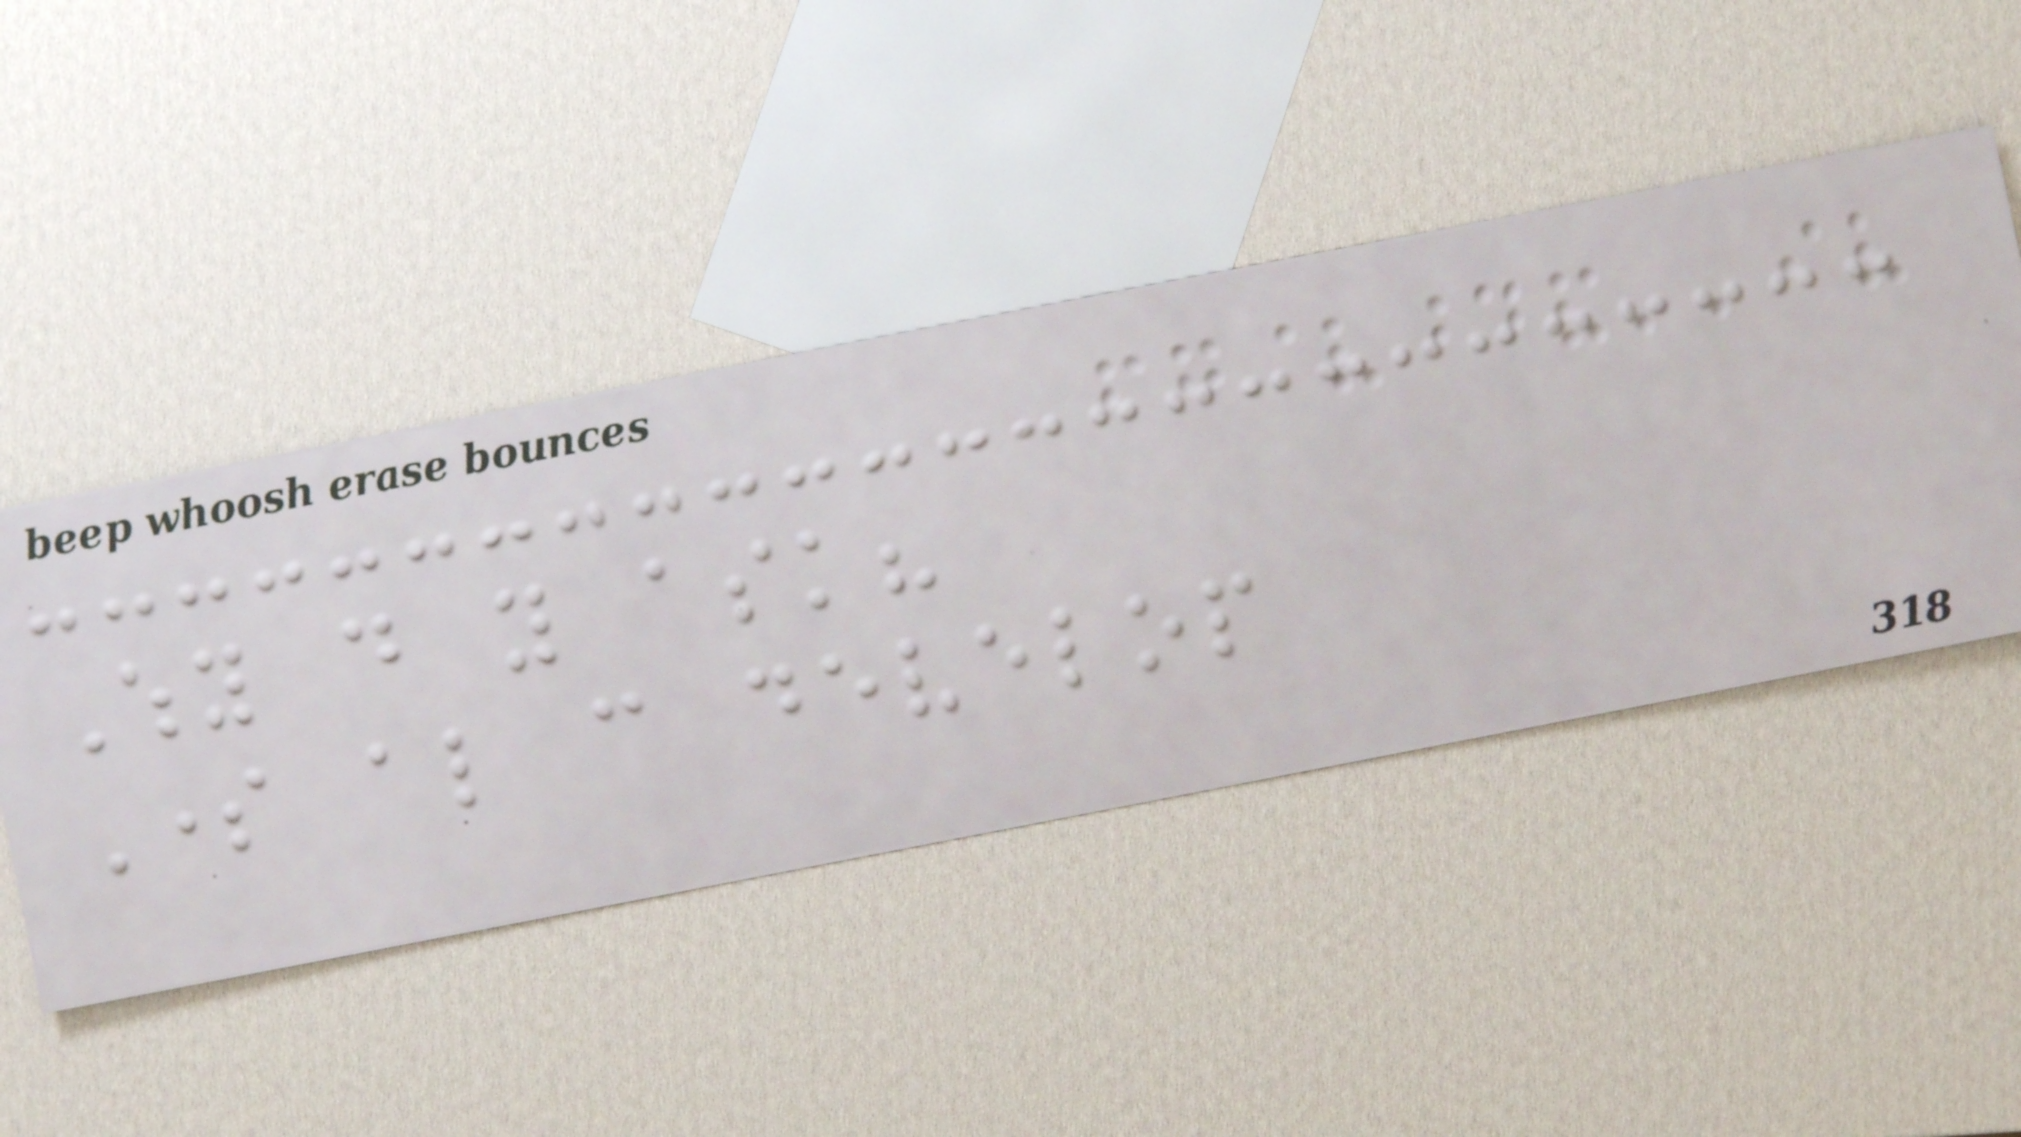Why do you ask?
Some also can develop
